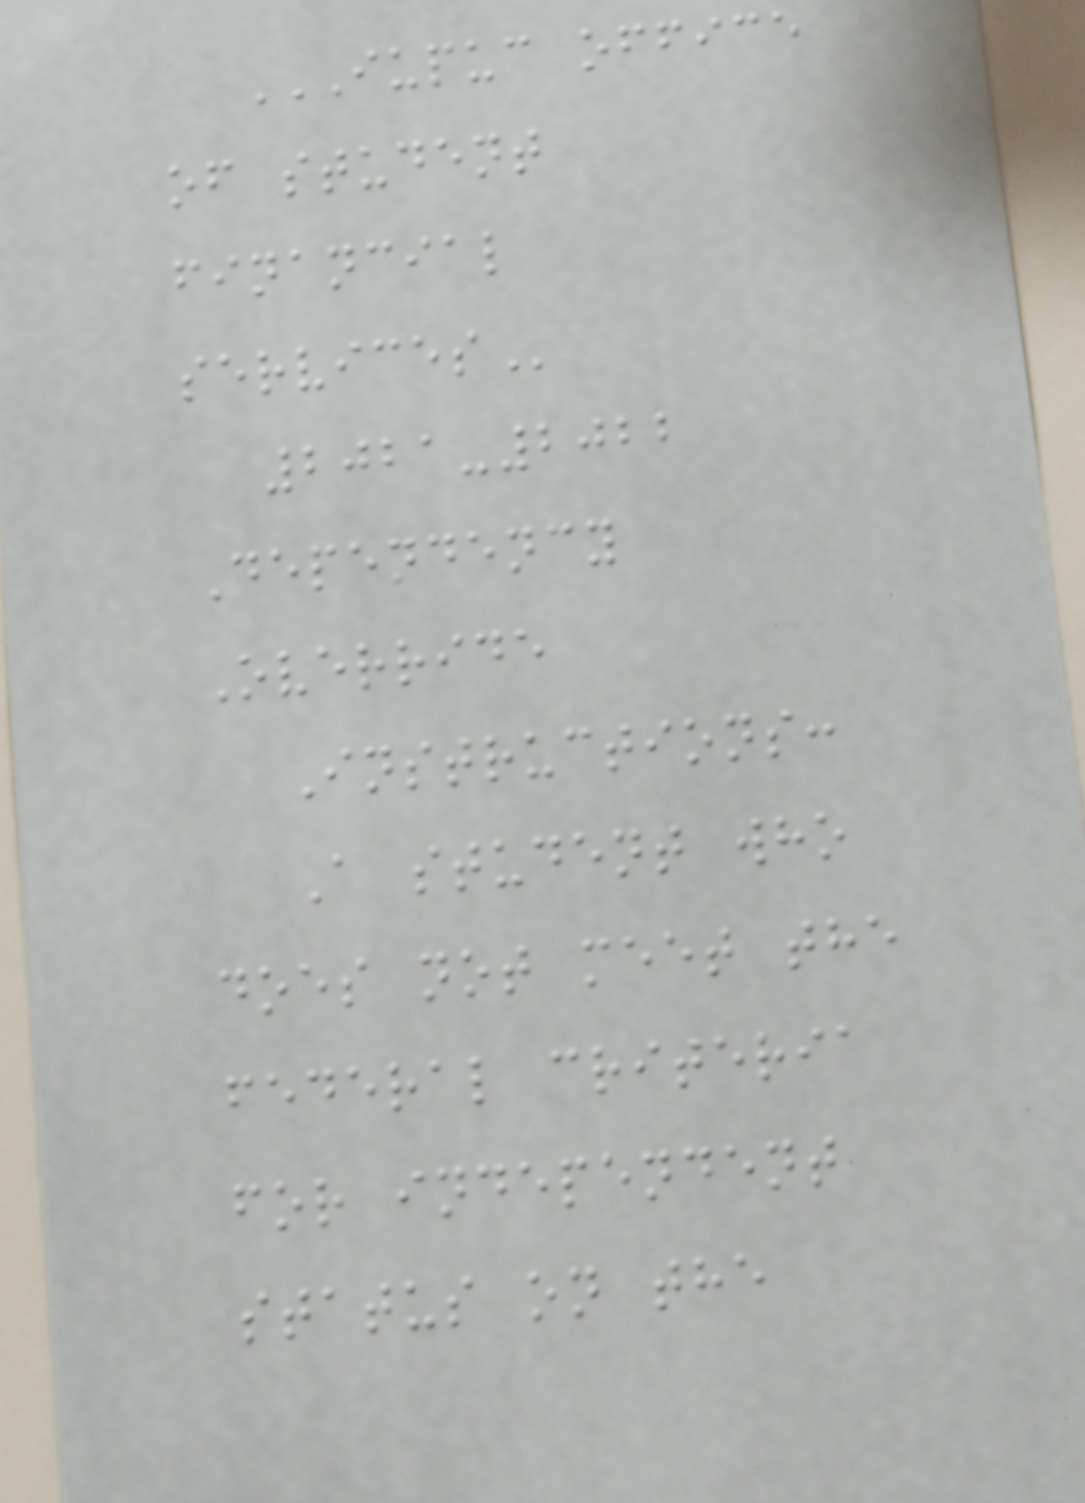IUPUC OFFICE
OF STUDENT
FINANCIAL
SERVICES
2021-2022
Dependency
Override
Instructions:
A student who
does not meet the
federal criteria
for independent
status on the
